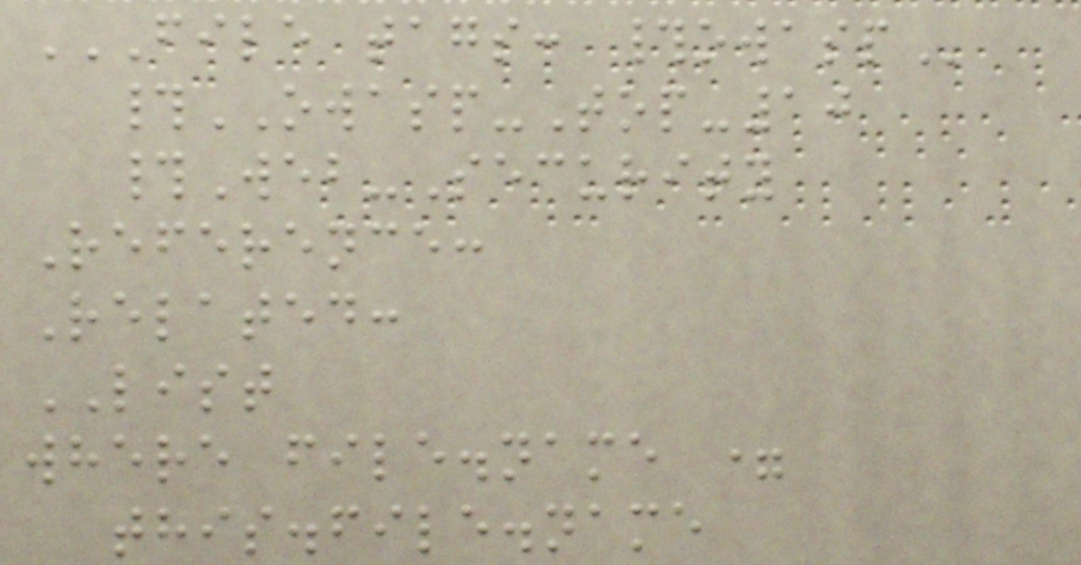FILE TAGS: #OWASP
#OWASP-Top-10
#Web-Security
Reference:
Related:
LIST
where file.name =
this.file.name
